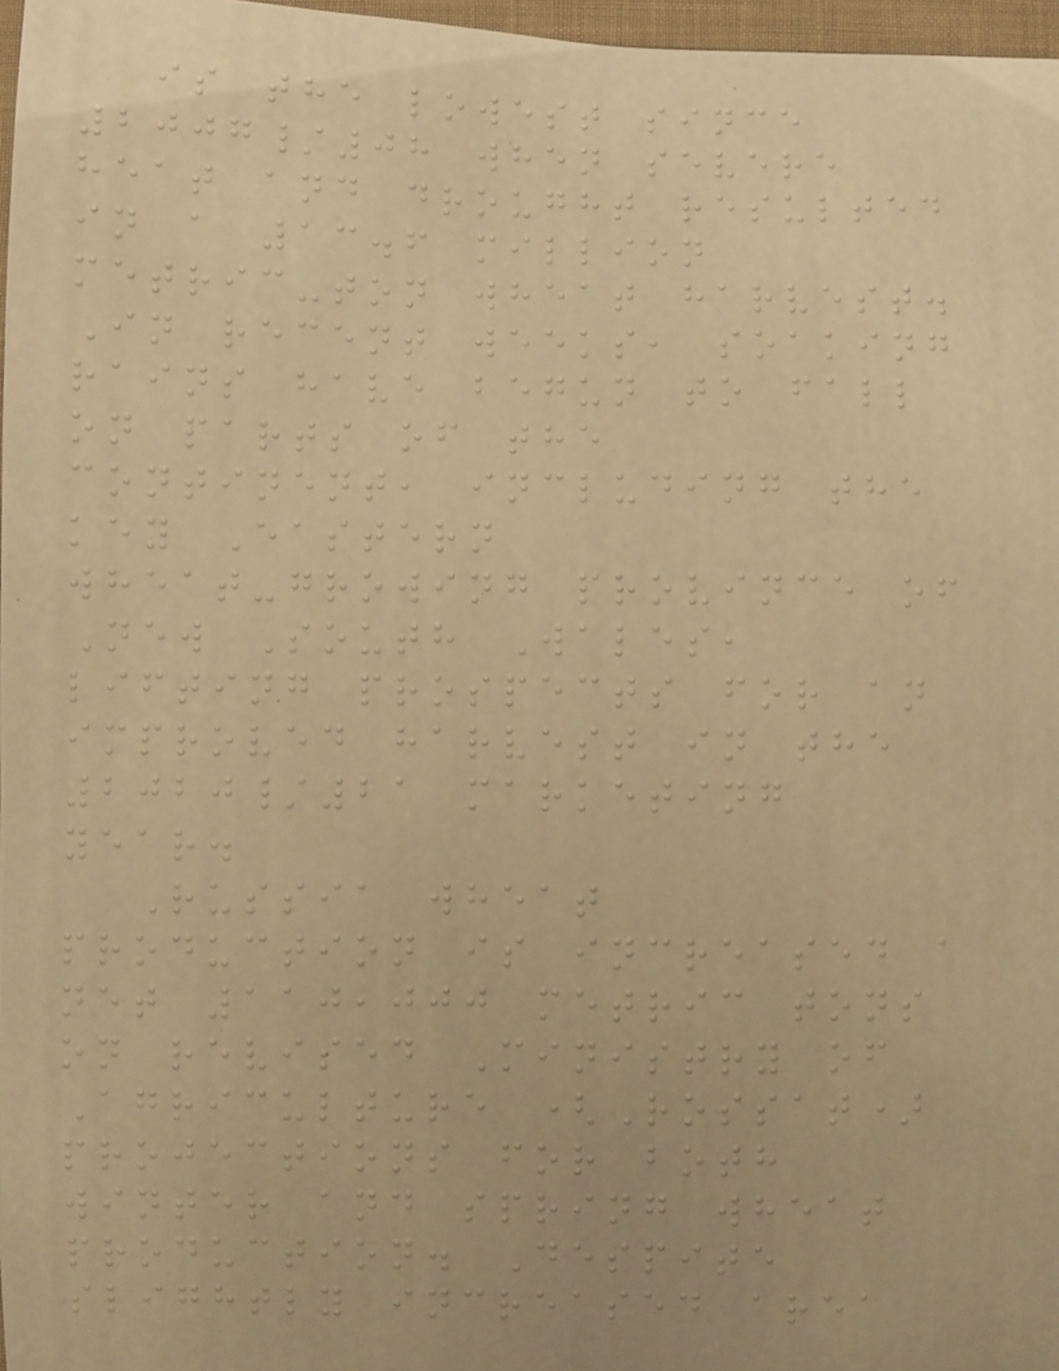is the lowest since
2007/08 when severe
heat and drought resulted
in a 13.6 million
metric-ton wheat harvest.
In recent weeks, soaking
rains have begun to fall
on parts of the
continent, including the
key Eastern
wheat-growing province of
New South Wales,
lifting prospects for an
improved harvest in the
2020/21 marketing
year.
Russia wheat
production is increased a
net 110,000 metric tons
on revised Ministry of
Agriculture (Rossat)
projections for both
winter and spring wheat
production. Despite
slightly increased area
